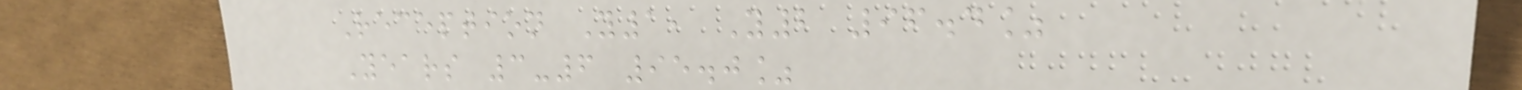Reception Y1, Y2 96.4%
Years 3-6 95.0%
